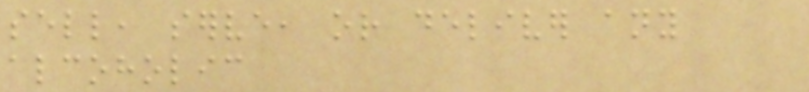sell, serve, or deliver any
alcoholic
